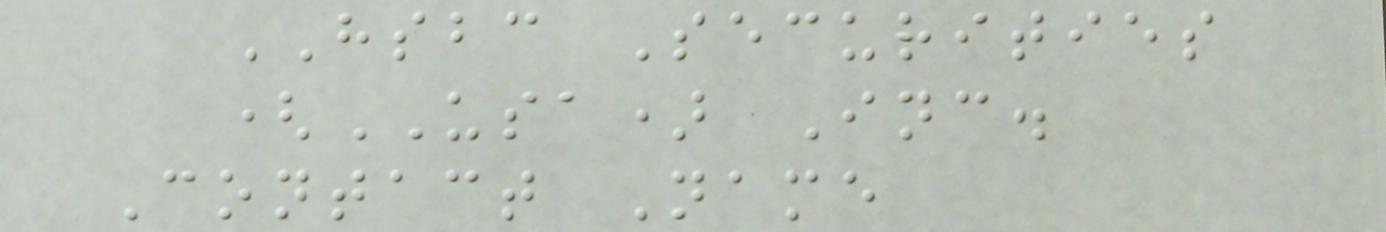HSBC Securities
(USA) Inc.
Contact Name
